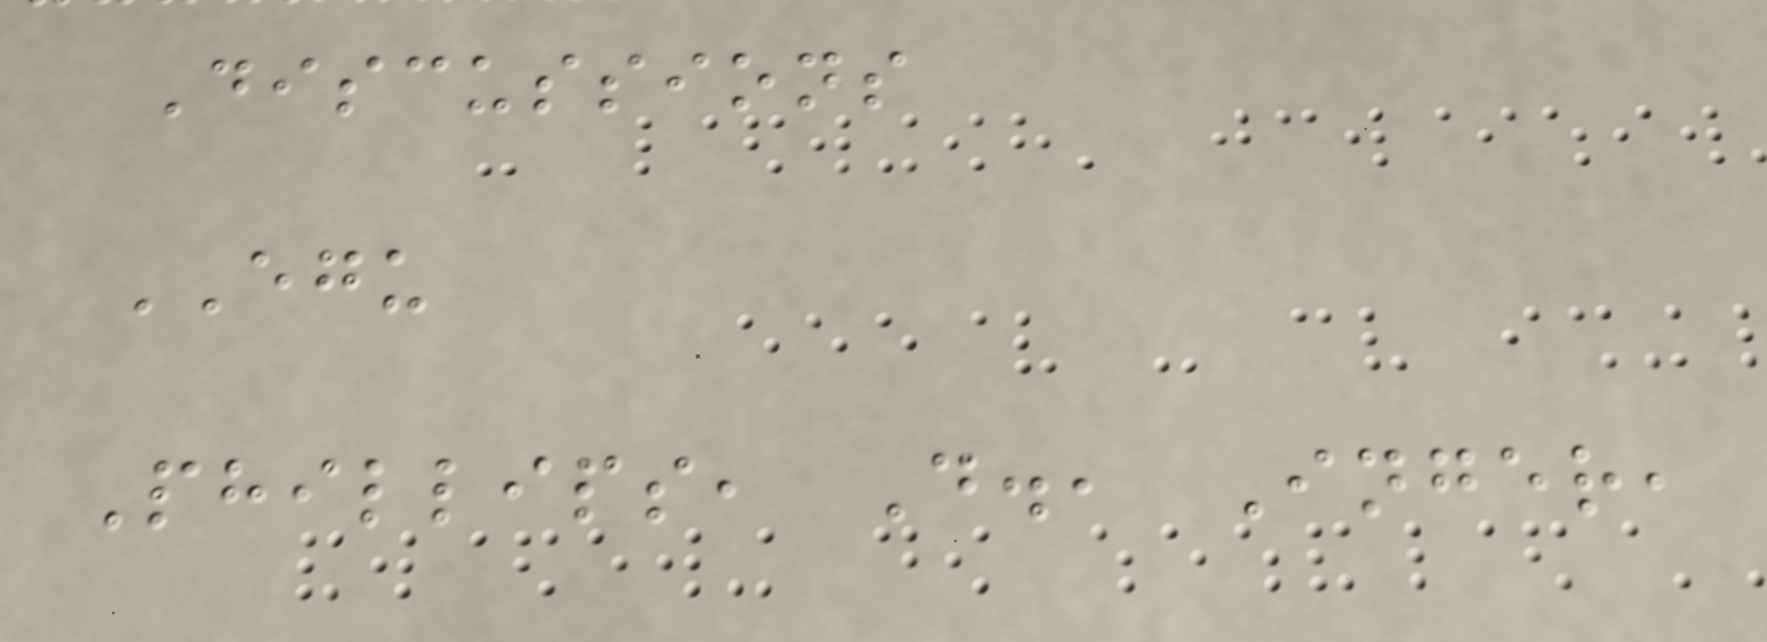Discussions
EGU
Phillips, D., Inger,
